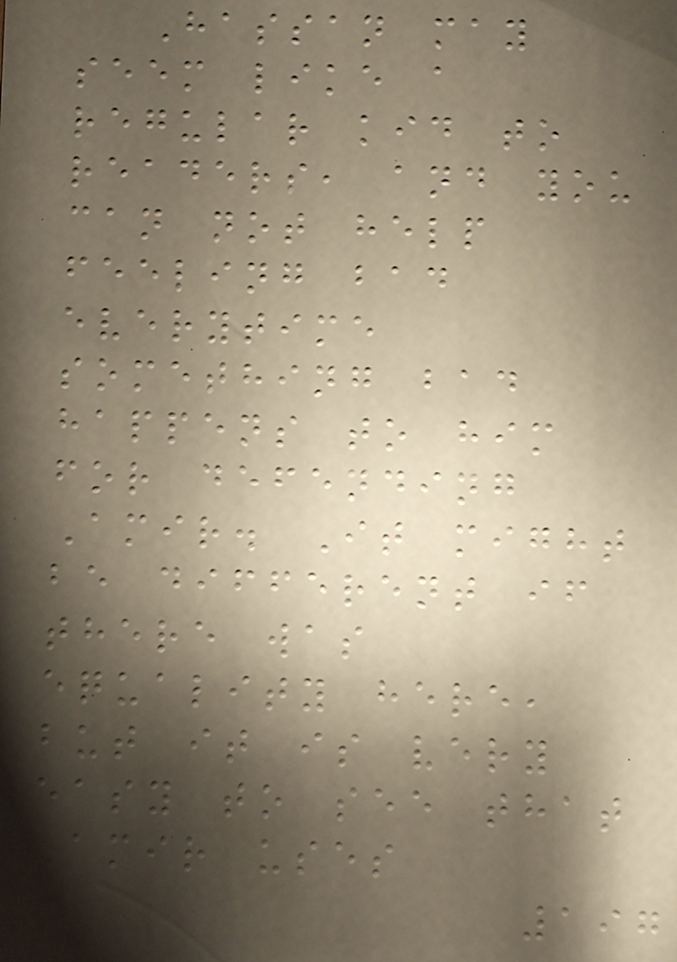Hassan may
seem like a
regular kid to
readers, and you
can not help
feeling bad
everytime
something bad
happens to him
for defending
Amir. It might
be different if
there was
equality here,
but it is very
easy to see that
Amir uses
197
